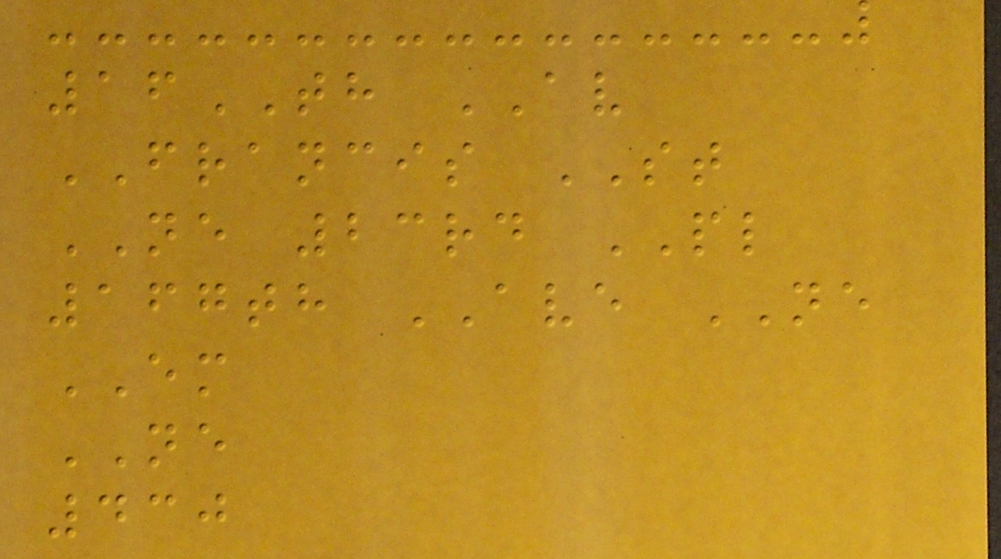16TH AV
FRANCIS ST
NE 23rd PL
167th AVE NE
EM
NE
430
